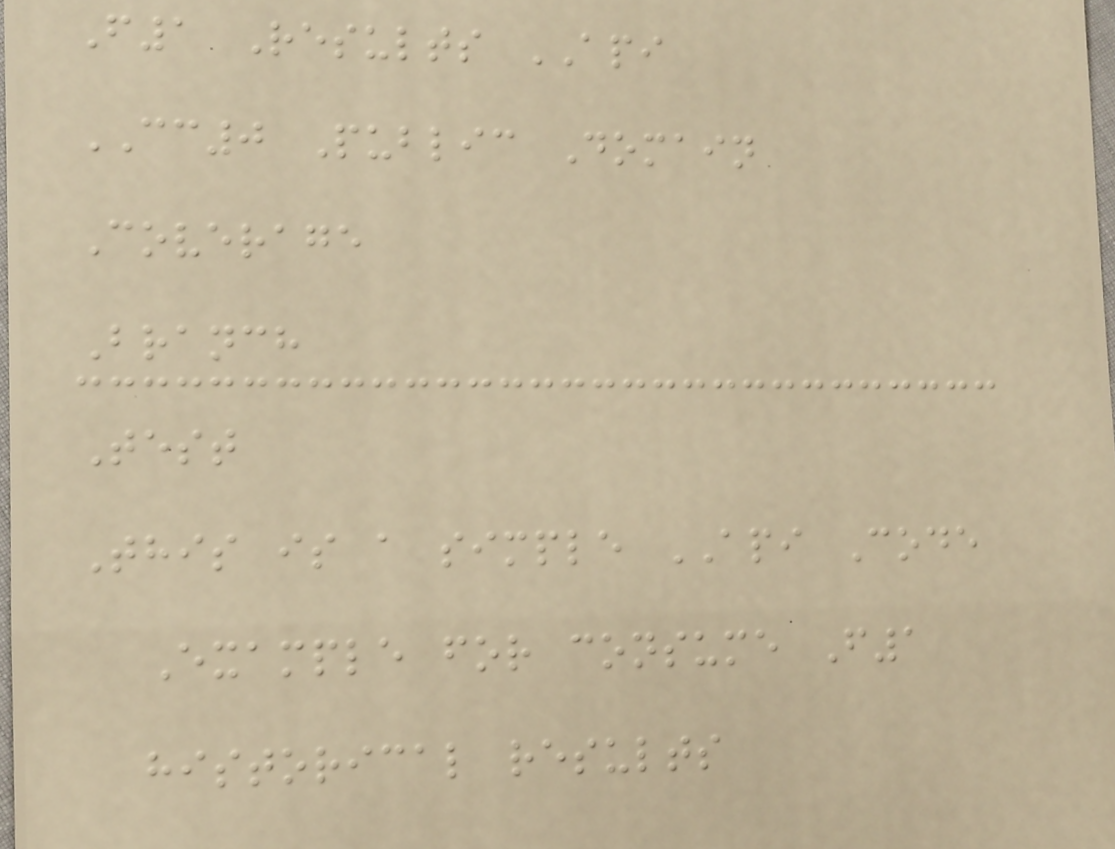F1 Results API
CC0 Public Domain
Coverage
Branch
Test
This is a simple API Code
Example for consume F1
historical results
